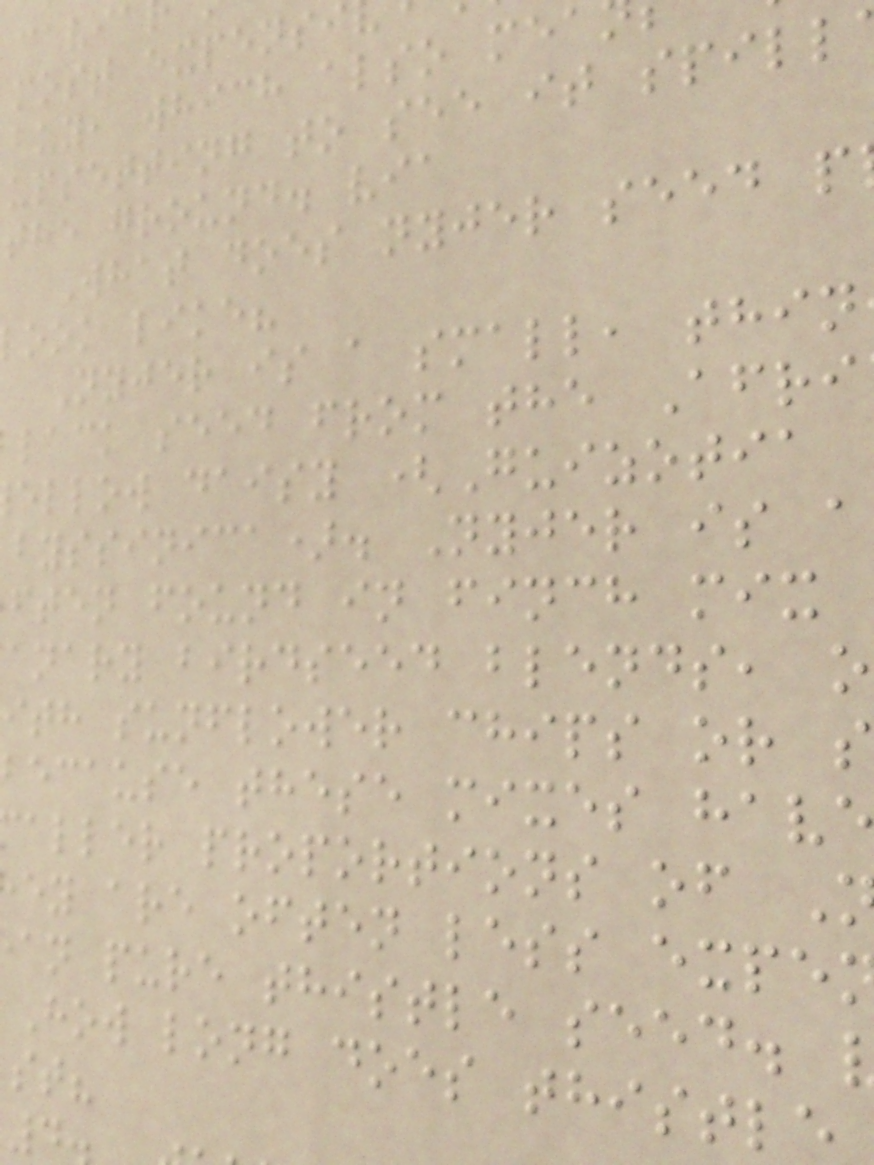most expensi
buy, which also mea
upsetting to see it spill
the ground. via
What does nyjer seed p
ook like?
Nyjer is a small, thin
lack seed from the Afri
ellow daisy (Guizotia
byssinica). Nyjer is a
ften found in finch mix
anary birdseed blends, o
ith sunflower chips or s
because these mixes hav
aller proportions of
ey are often less expe
an pure thistle seed.
How long does thistle
